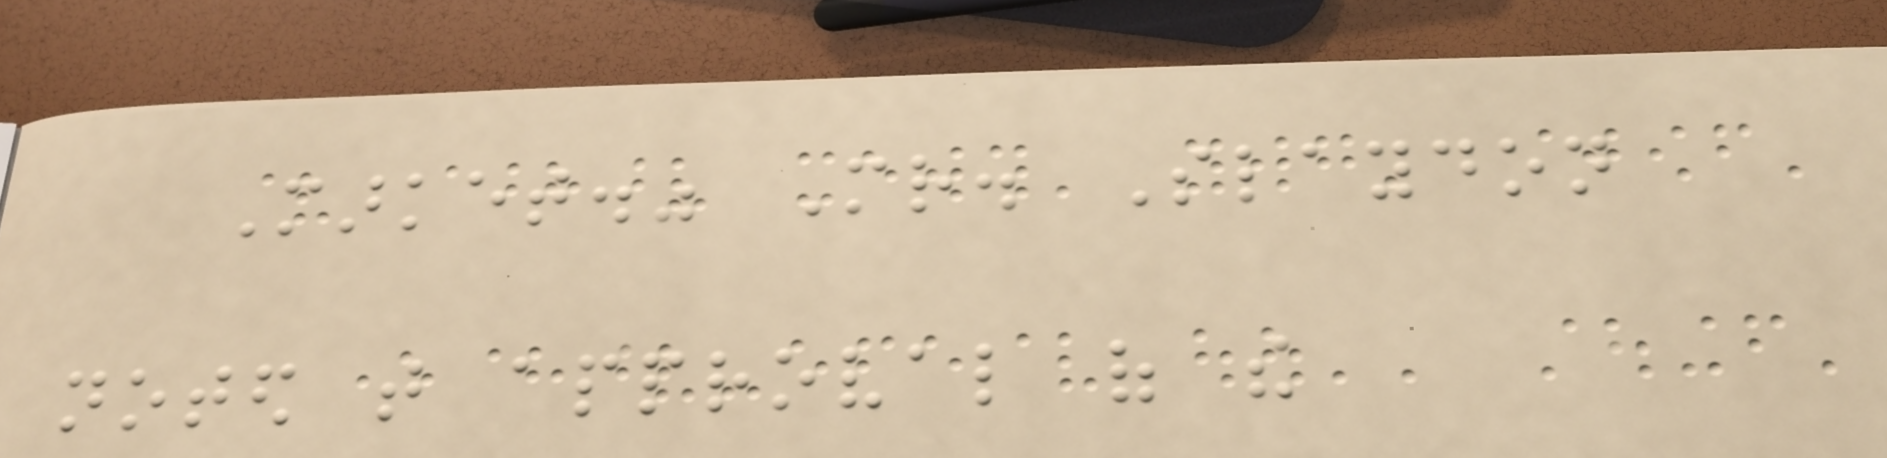Market." Mr. Slaydon
noted that approval of the
